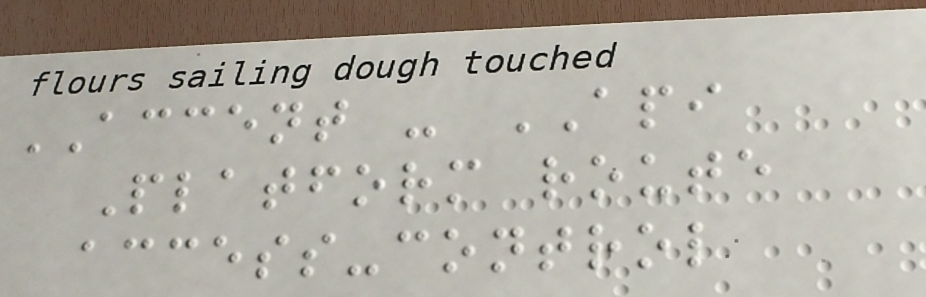ACCENT - API
Platform route
access-control
